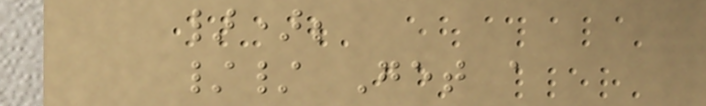});
// Get a
